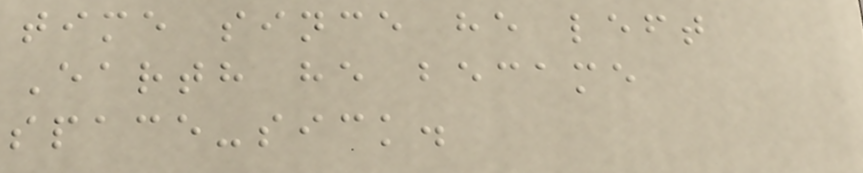time since he left
Earth he became
space-sick.
